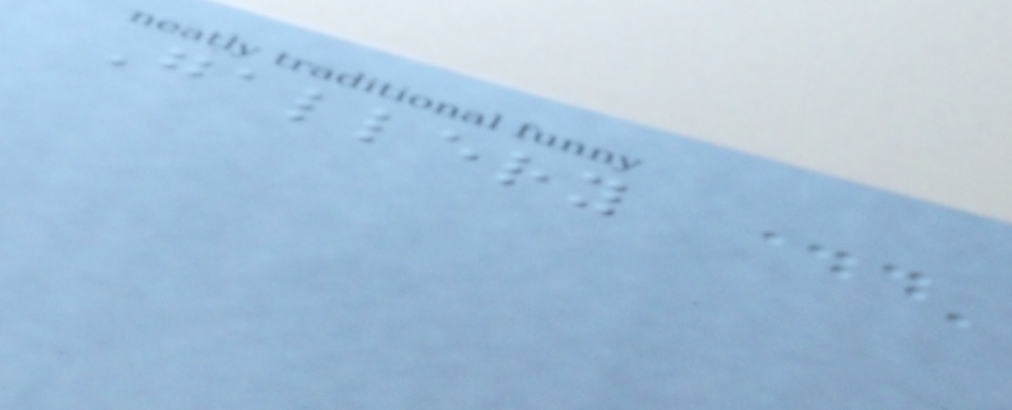Gallery
